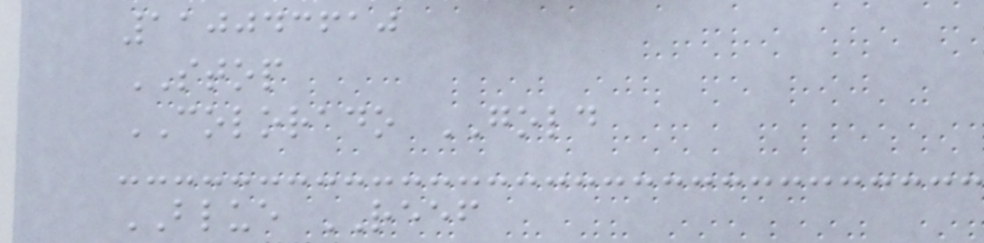110043610
STOP
COLORADO GOLD
BLUE REEF
